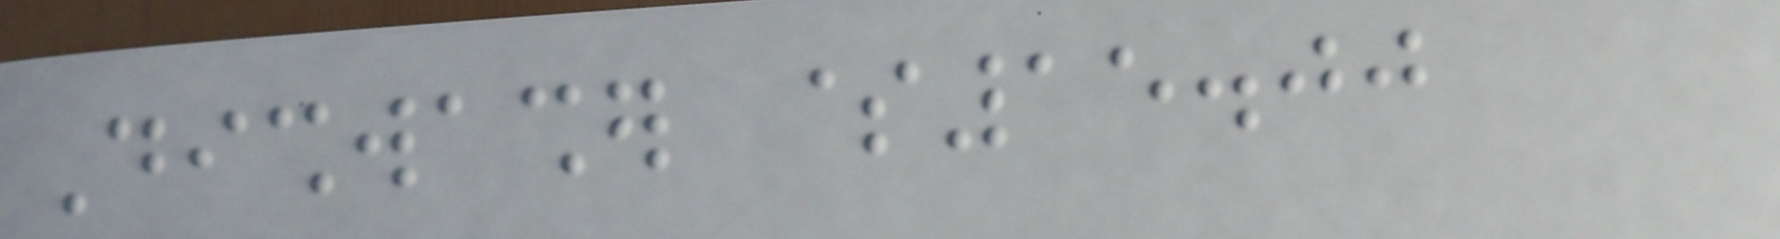Dishwasher $15.00
